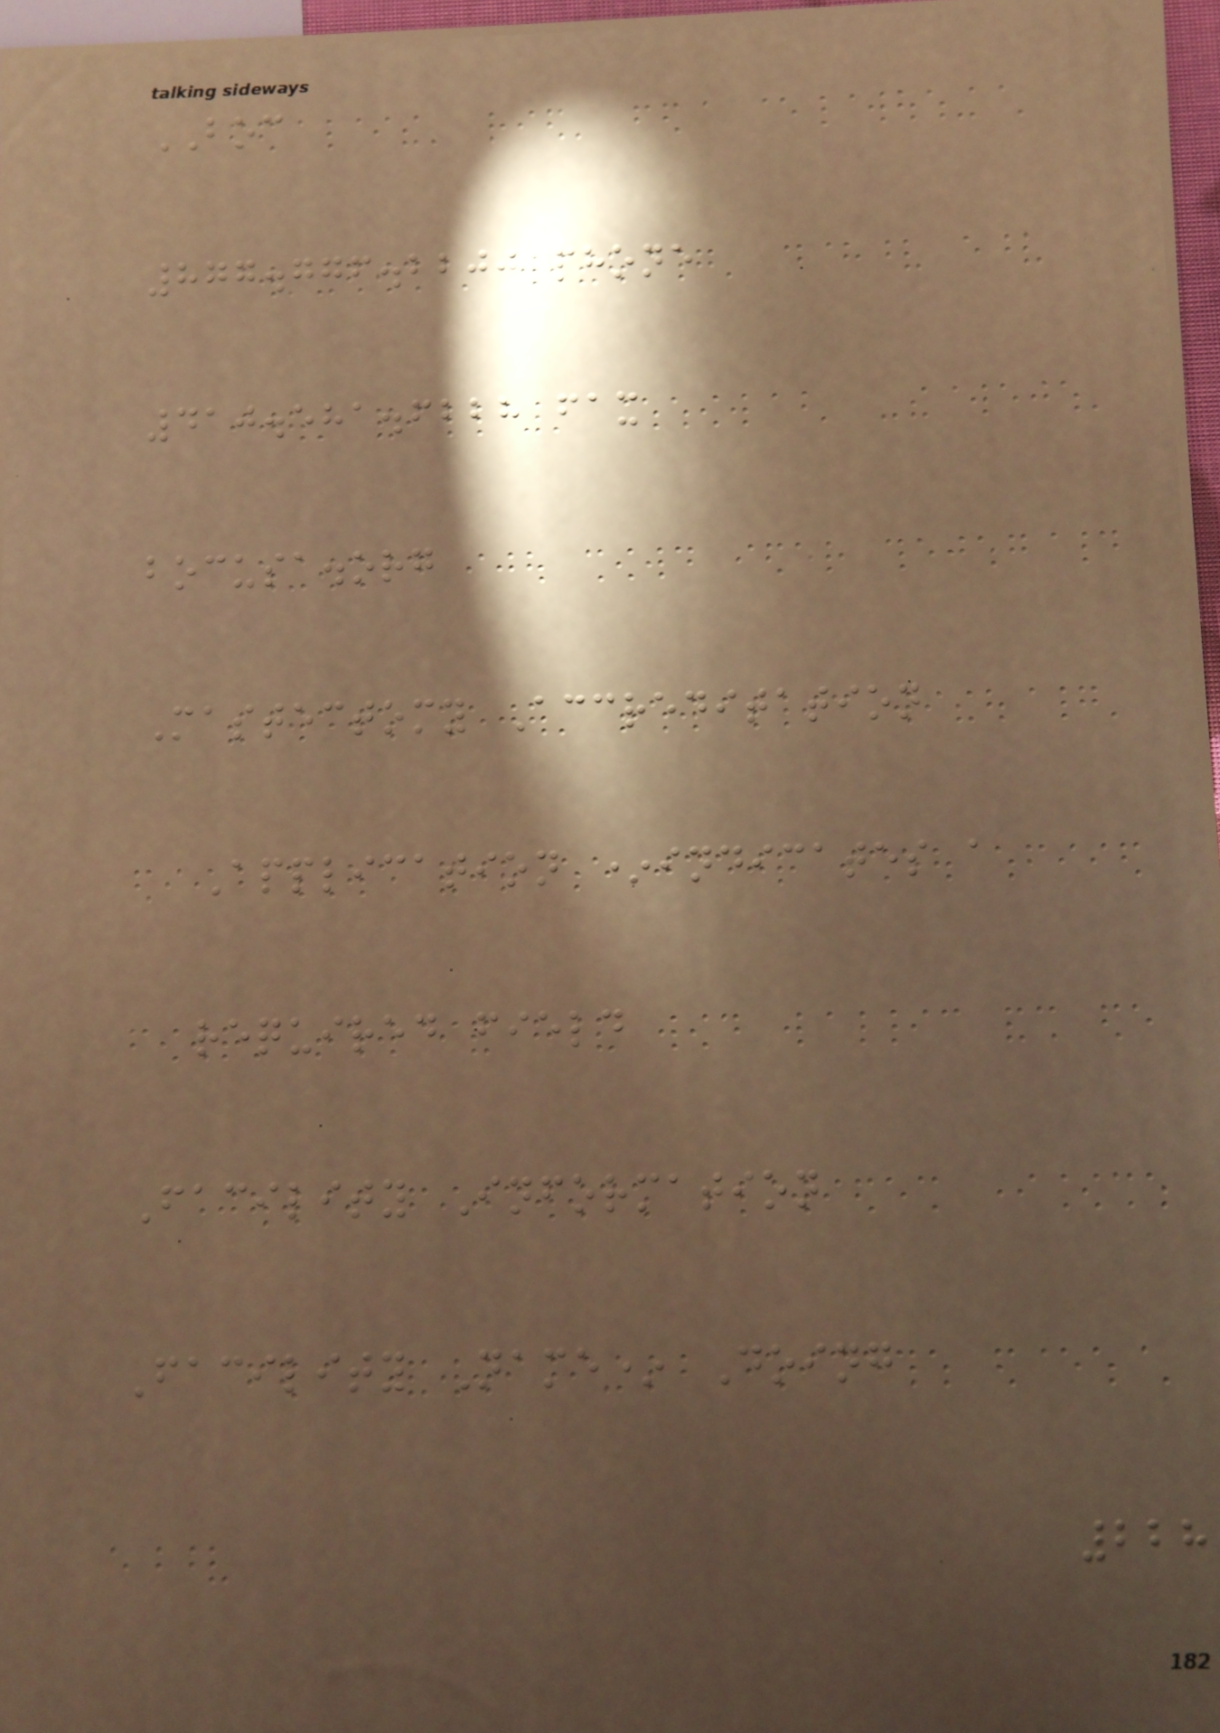BOC
877.776.2200 phone
410.581.6228 fax
bocusa.org
Mastectomy Accreditation
Application *indicates a
required field
Facility Information
Facility Name* Doing
228
